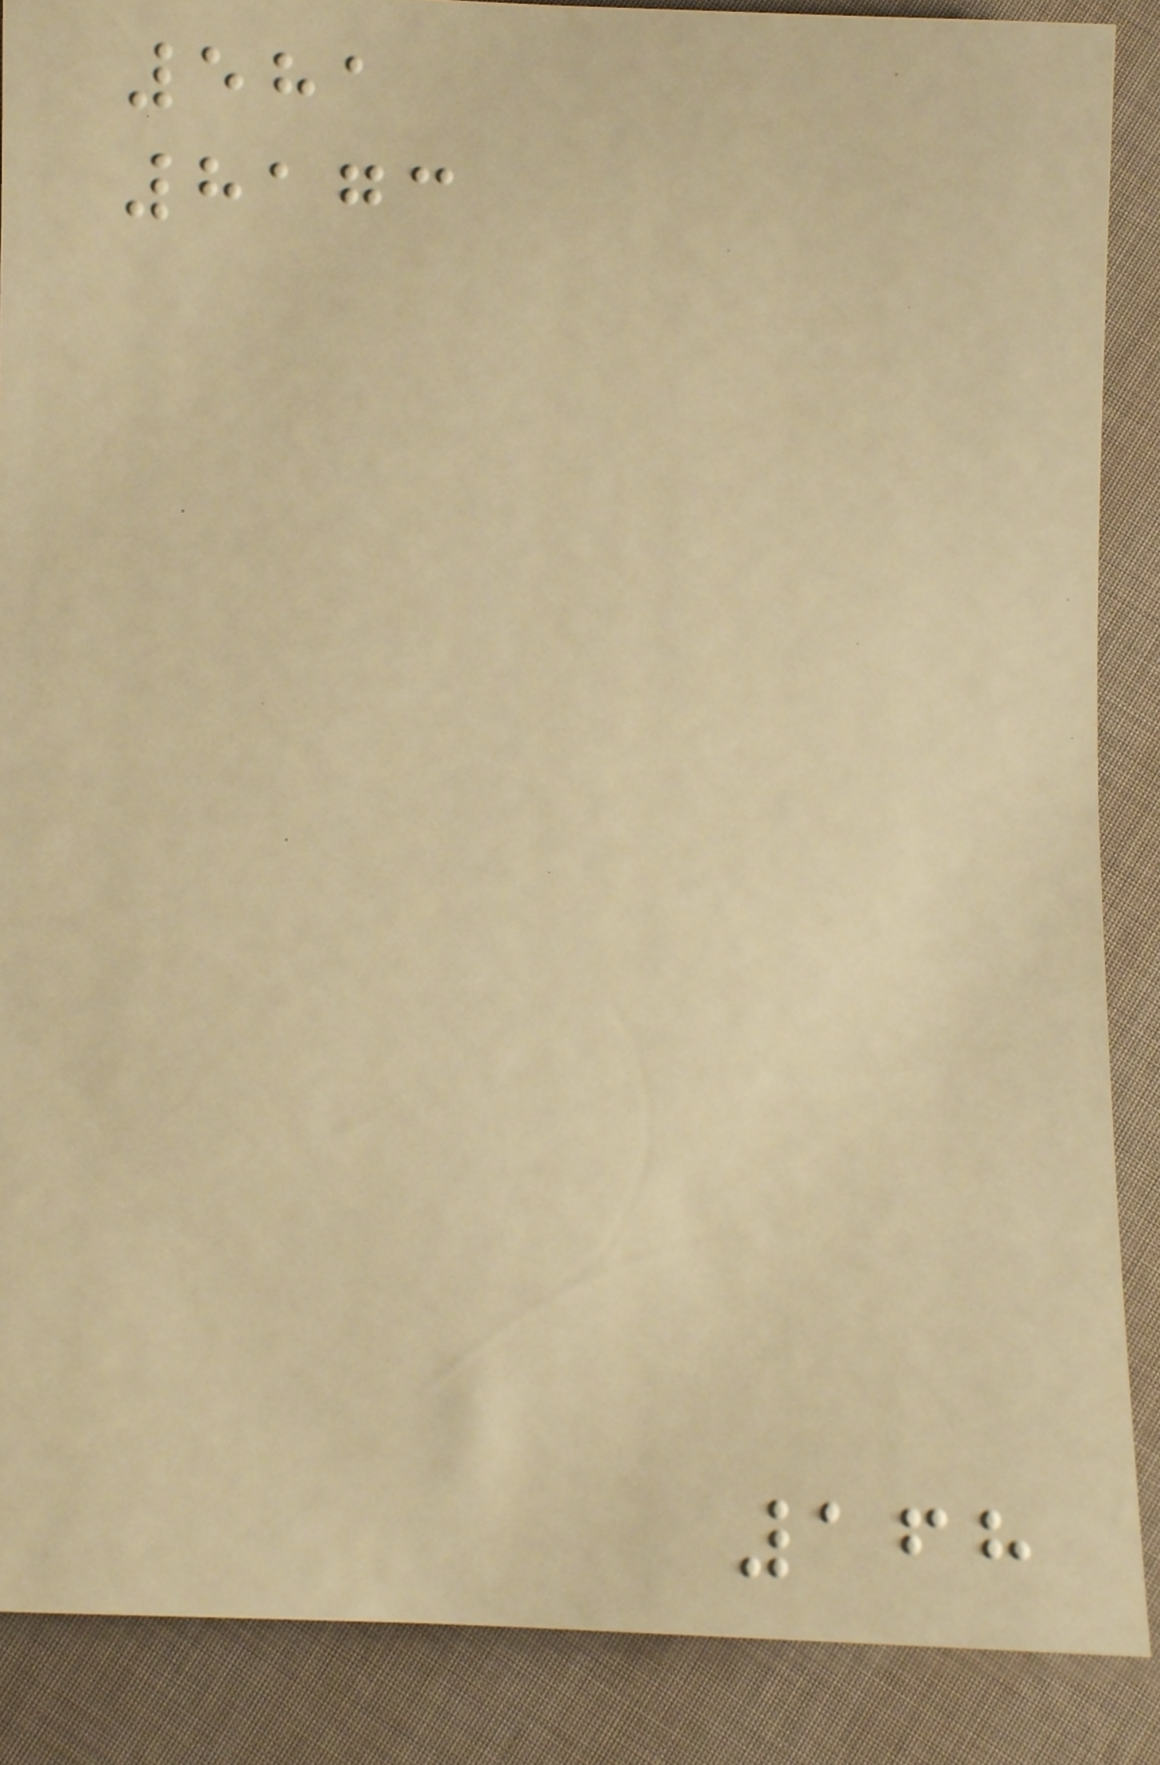581
8173
168
